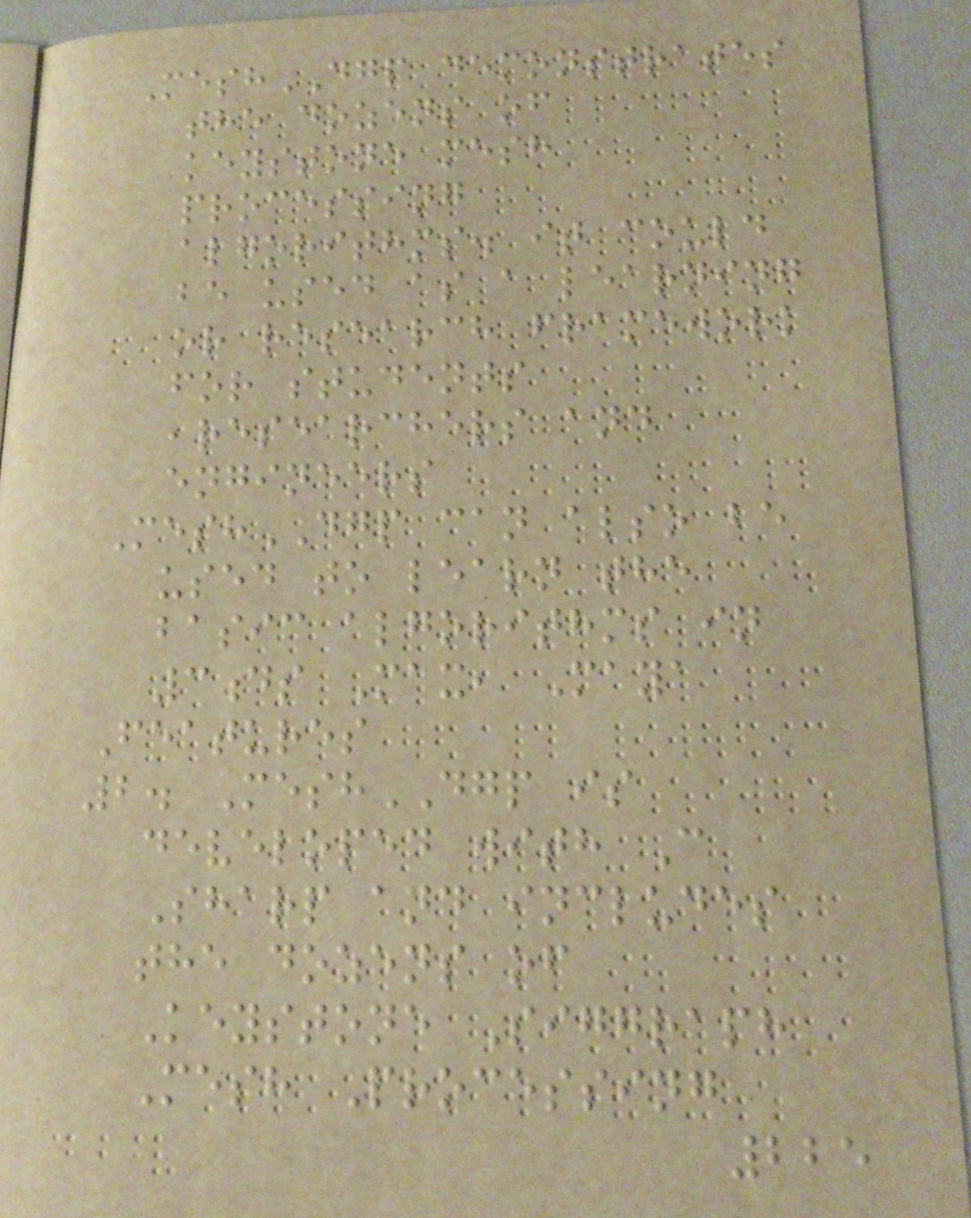MeshDGP demonstrates
the dozens of
keystone mesh
processing
algorithms. it could
be used as a learning
or research framework
for students
,researchers and
engineers
MeshDGP can also be
used to learn the
basic algorithms in
3ds Max, Maya
Features
2. MeshDGP is
developed with C
Sharp and includes
the dozens of
Keystone Siggraph
Mesh Processing
225
